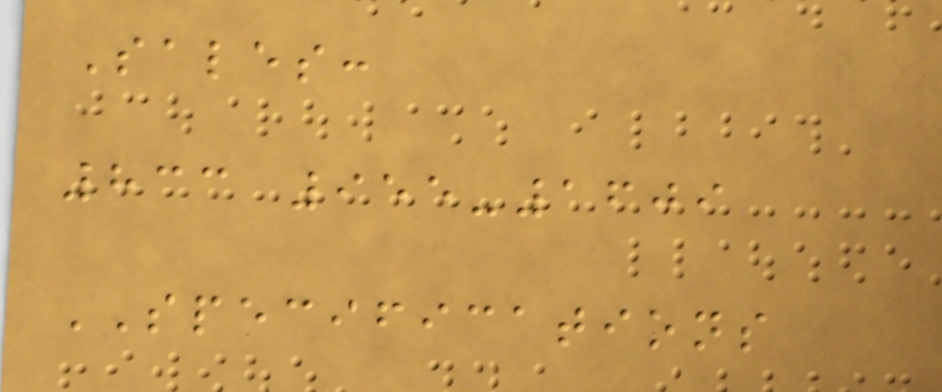Sales:
833 955-1609
SPECIFICATIONS
